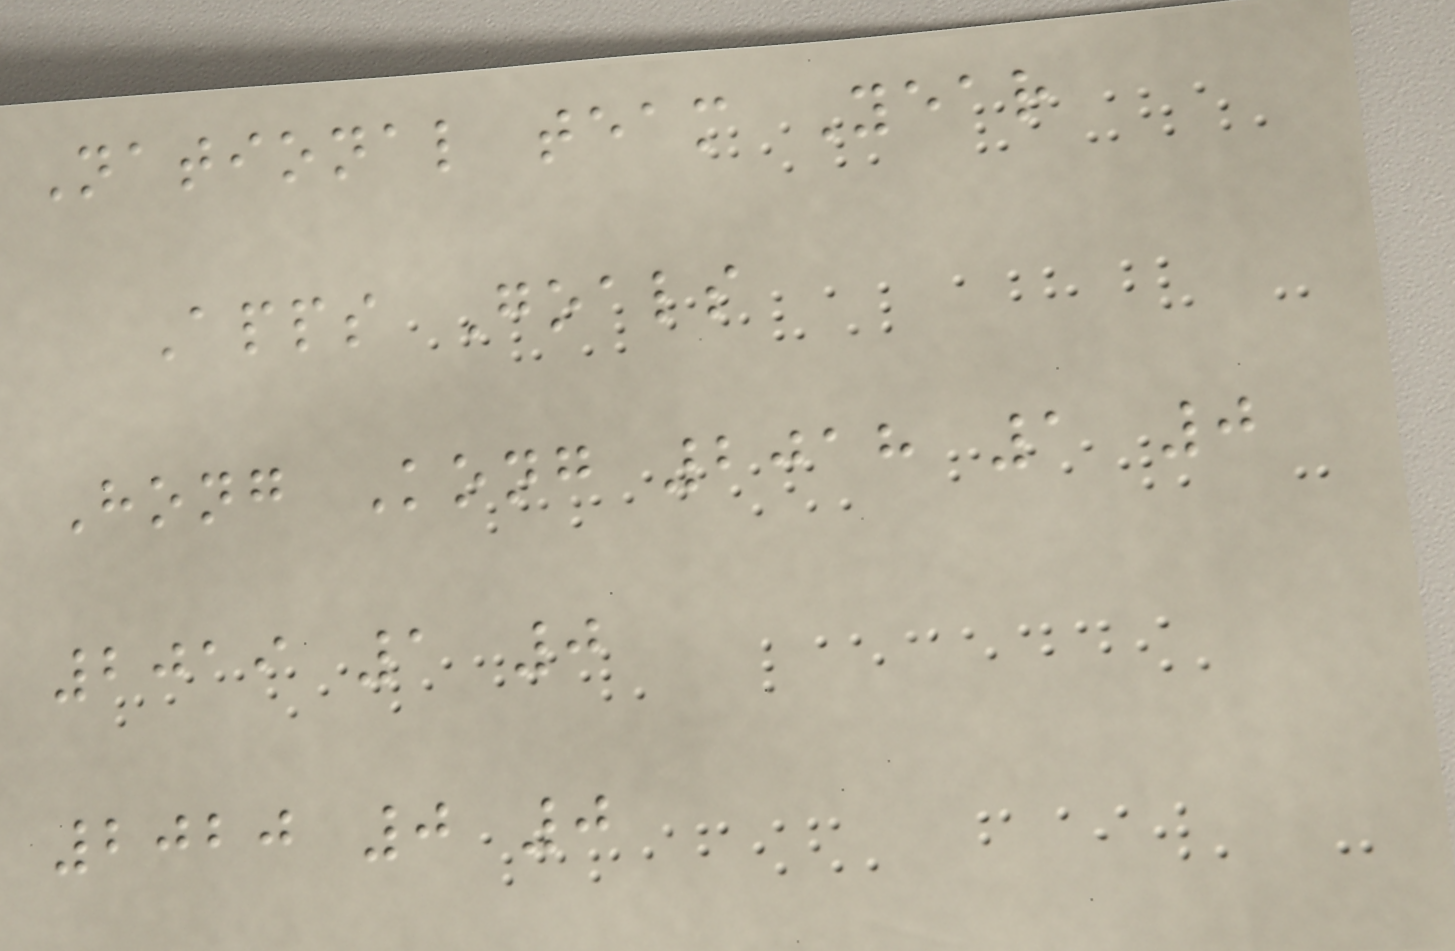National team Year
Apps Goals
Hong Kong 2018 1 0
2019 1 0
2020 0 0
